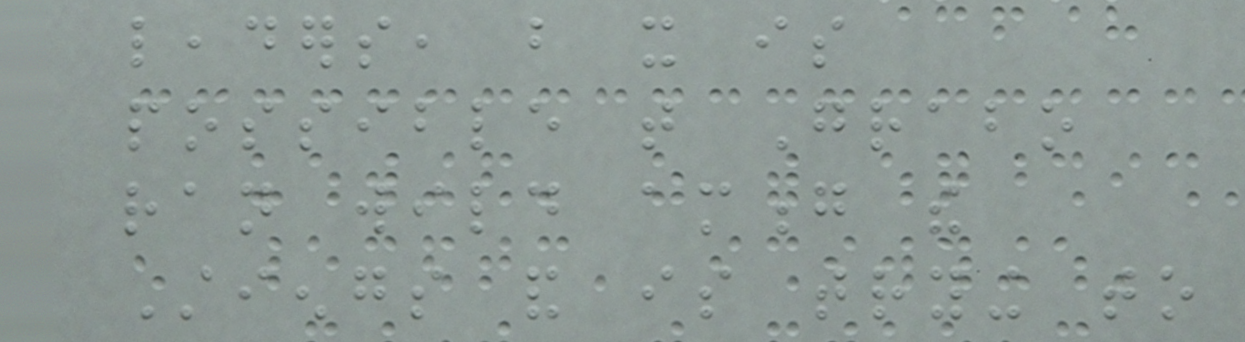leaders, but it is
possible that Grabo
ran wild among the
Stiengs and is trying to
